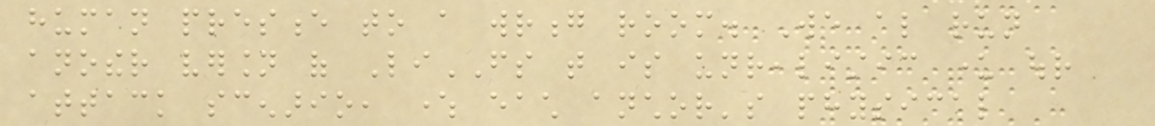human presence to a wrong room. We also run
another version of LiFS that is unrealistic under our
attack scenario, where each anchor's physical
